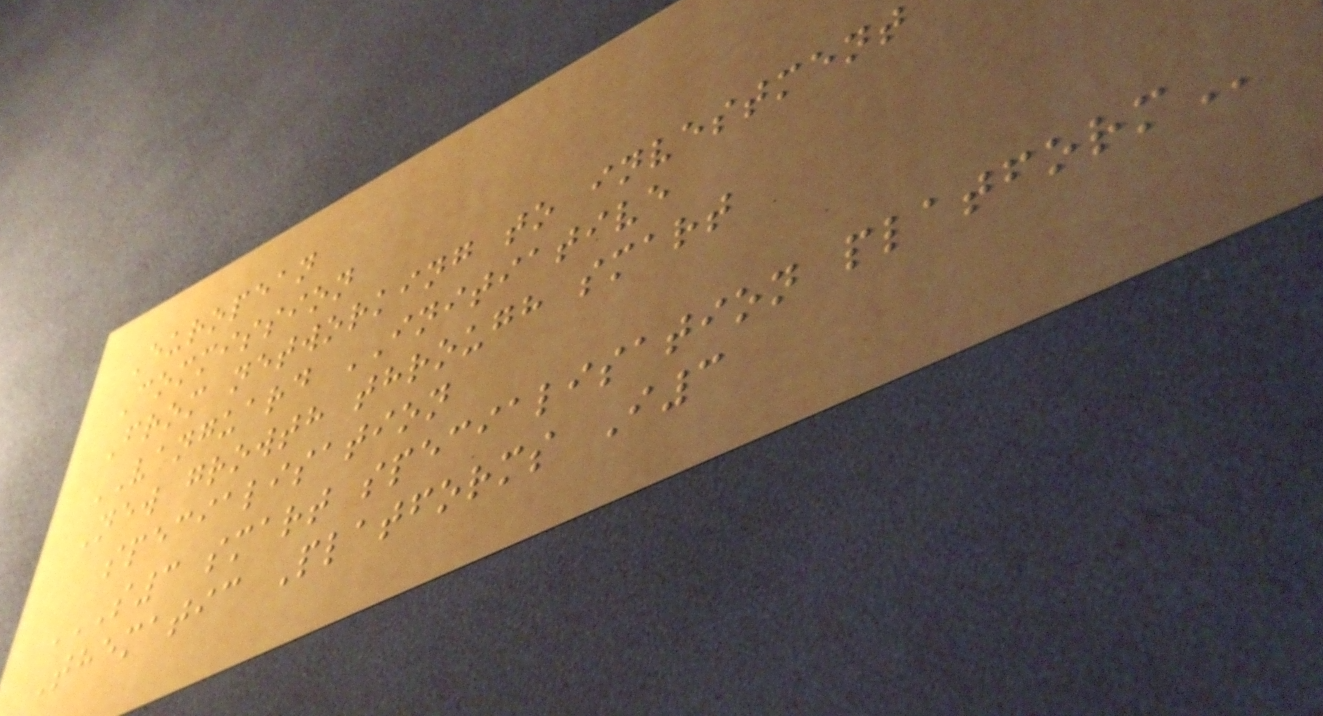European
Commission
From networking to investment
VANGUARD INITIATIVE
New growth through smart
specialisation
S3 SMART SPECIALISATION PLATFORM
Thematic Platforms I3
